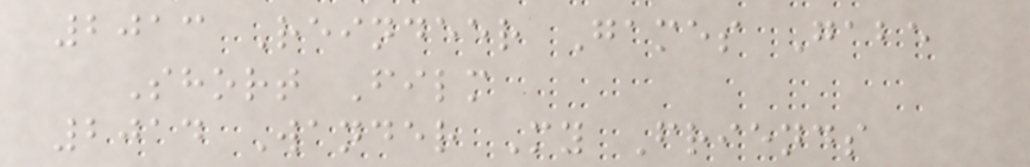2013 Reindeer Games Gabe
Short Film
2014 Wander My Friends
